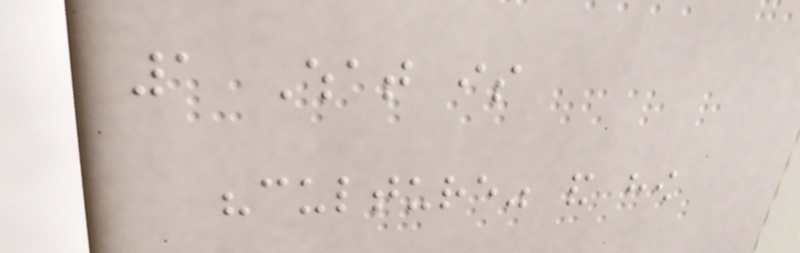1 What is
"culture" and how
